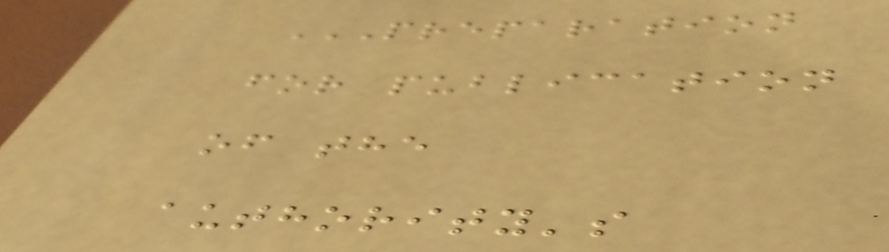PREPARATION
FOR PUBLICATION
OF THE
AUTHORITY'S
